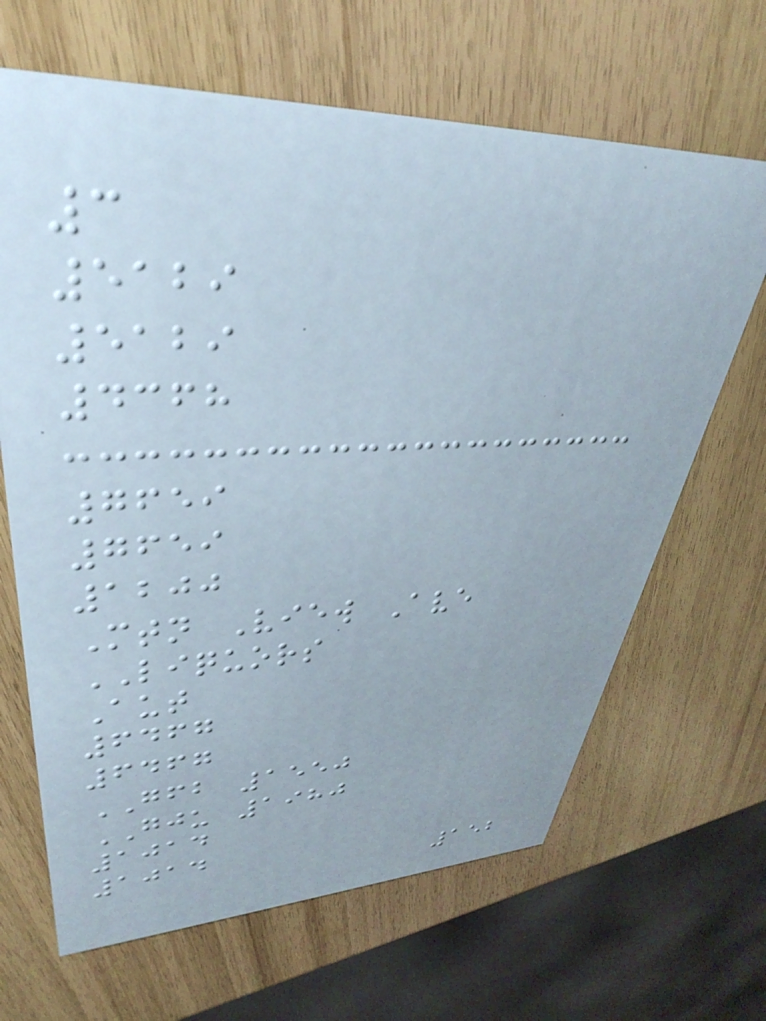3
5129
5129
4368
7659
7659
1200
Mtn View Ave
LIQUORS
Aut
6467
6467
GFB 1550
GJU 1980
1014
1014
152
